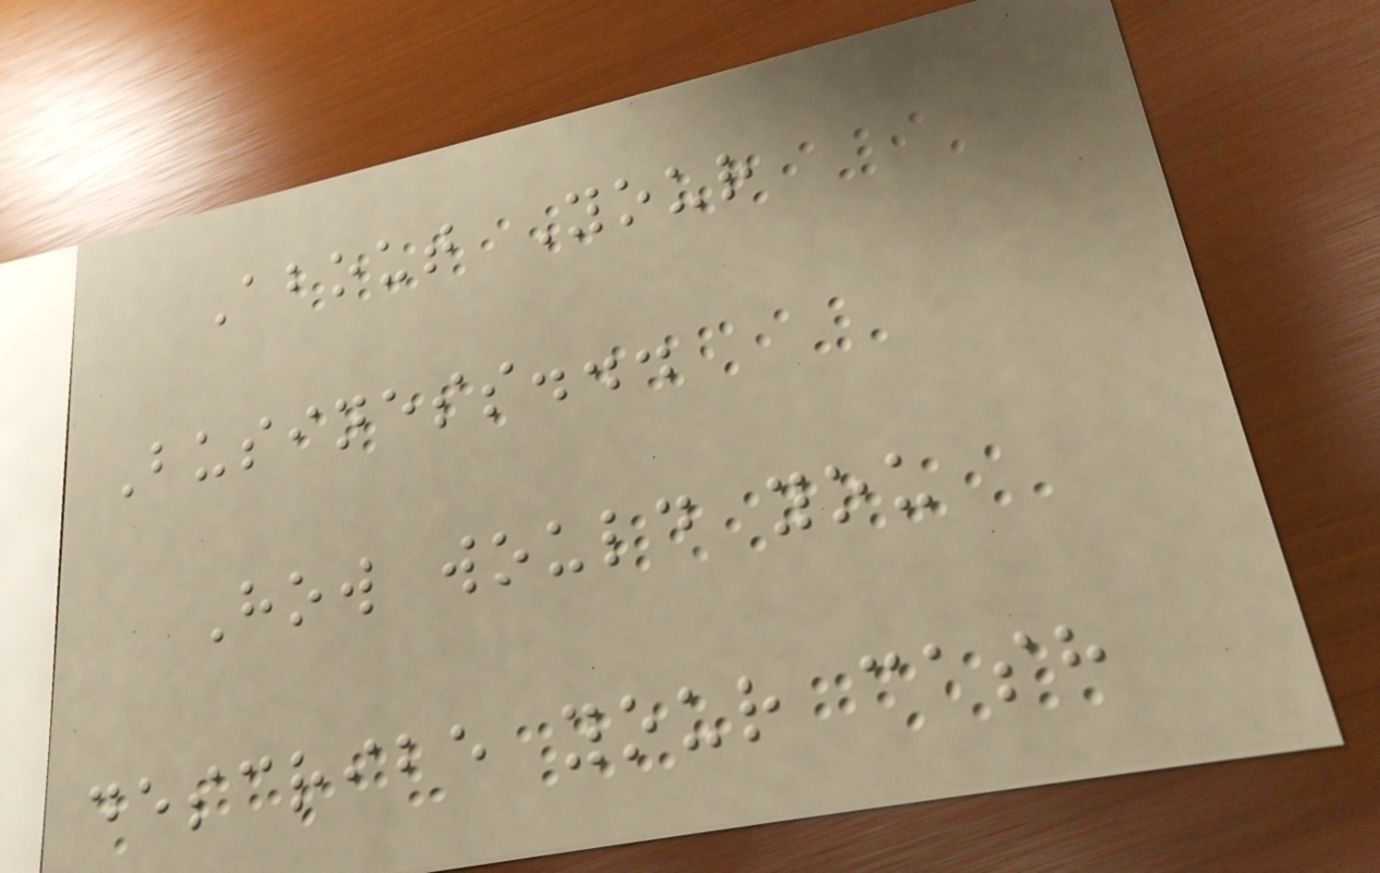About Your
Business...
How would you
describe your cash
